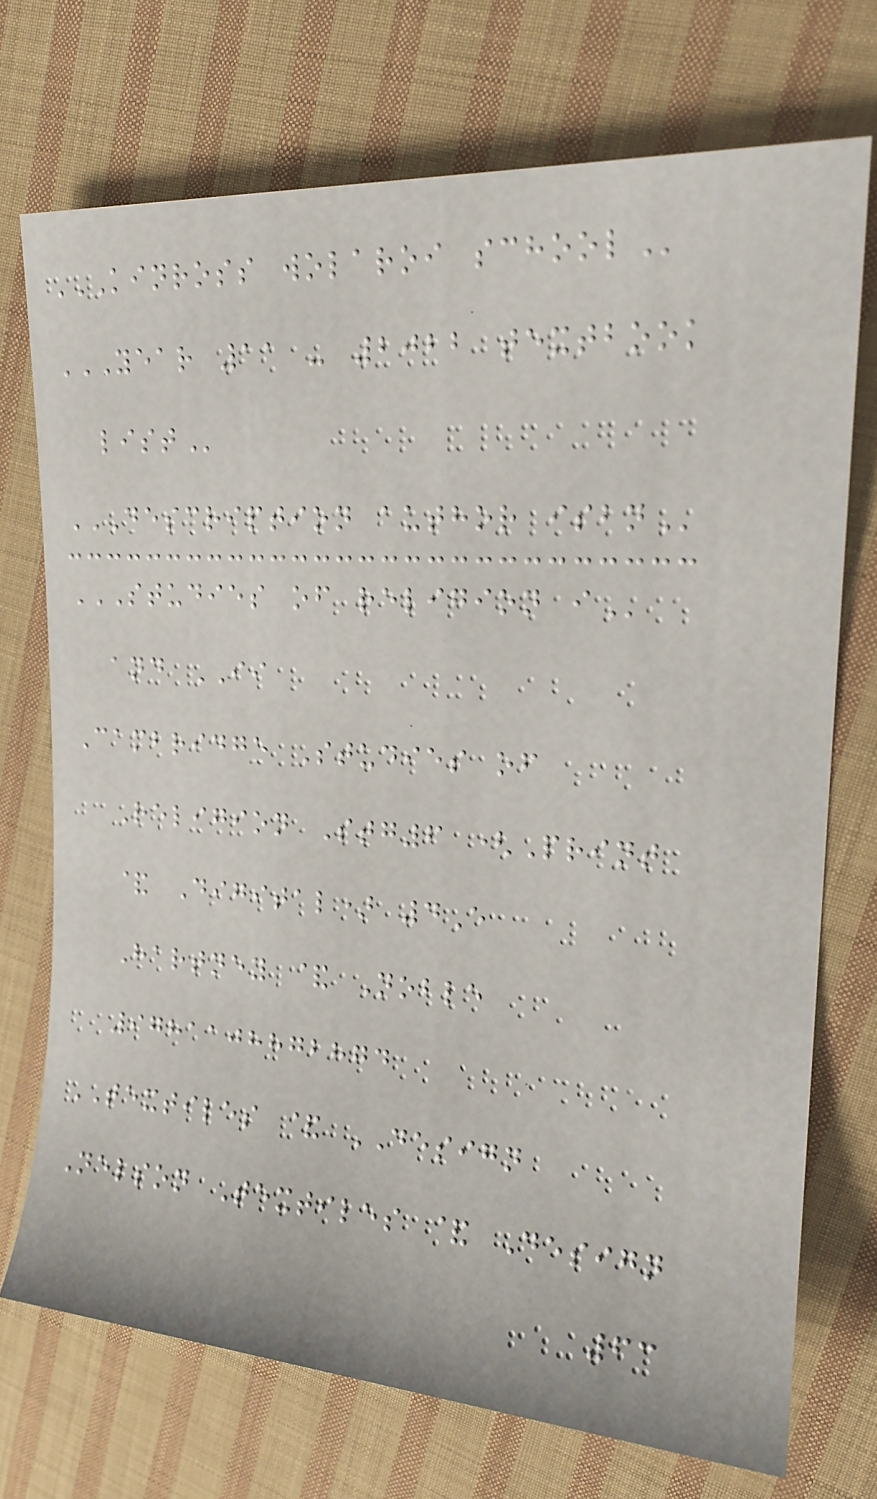KINROSS WOLAROI SCHOOL
YEAR 11 - 2022 TEXTBOOK
LIST
DESCRIPTION AUTHOR ISBN
STUDIES OF RELIGION I
and II
Cambridge Studies of
Religion Stg6 (Print
& Digital) 4E
Hartney & Noble
9781108872874
TEXTILES & DESIGN
Nelson Textiles & Design
63
